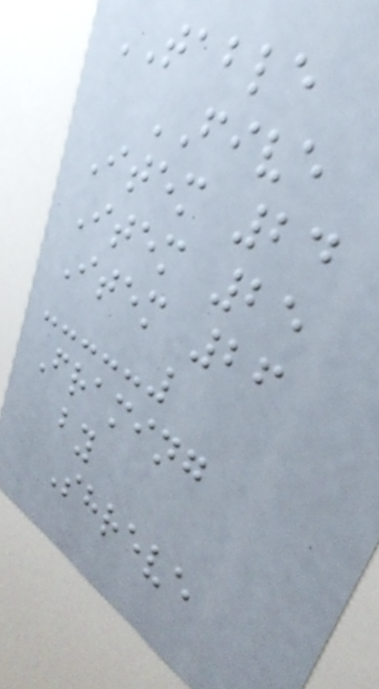TABLE
FIVE
Item 24
Item 25
Item 26
Framing
by
Shreve
